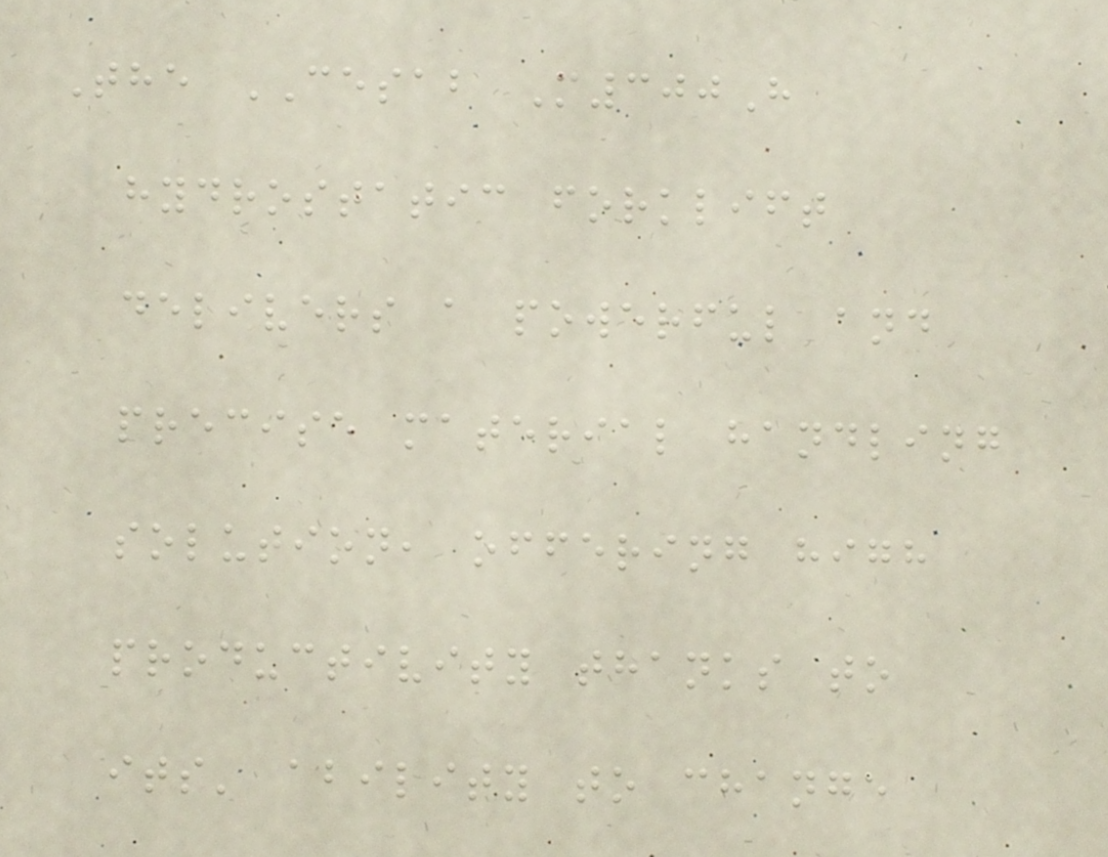The CESAB M300H
hydrostatic forklift
delivers a powerful and
precise material handling
solution, offering high
productivity thanks to
its' ability to change
